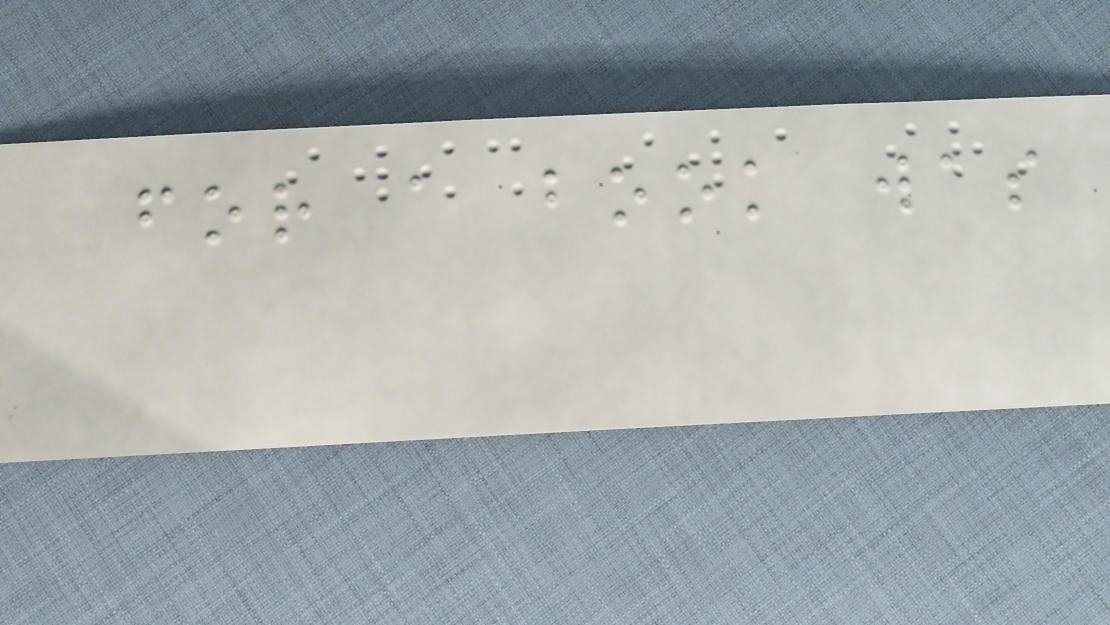for a book was
